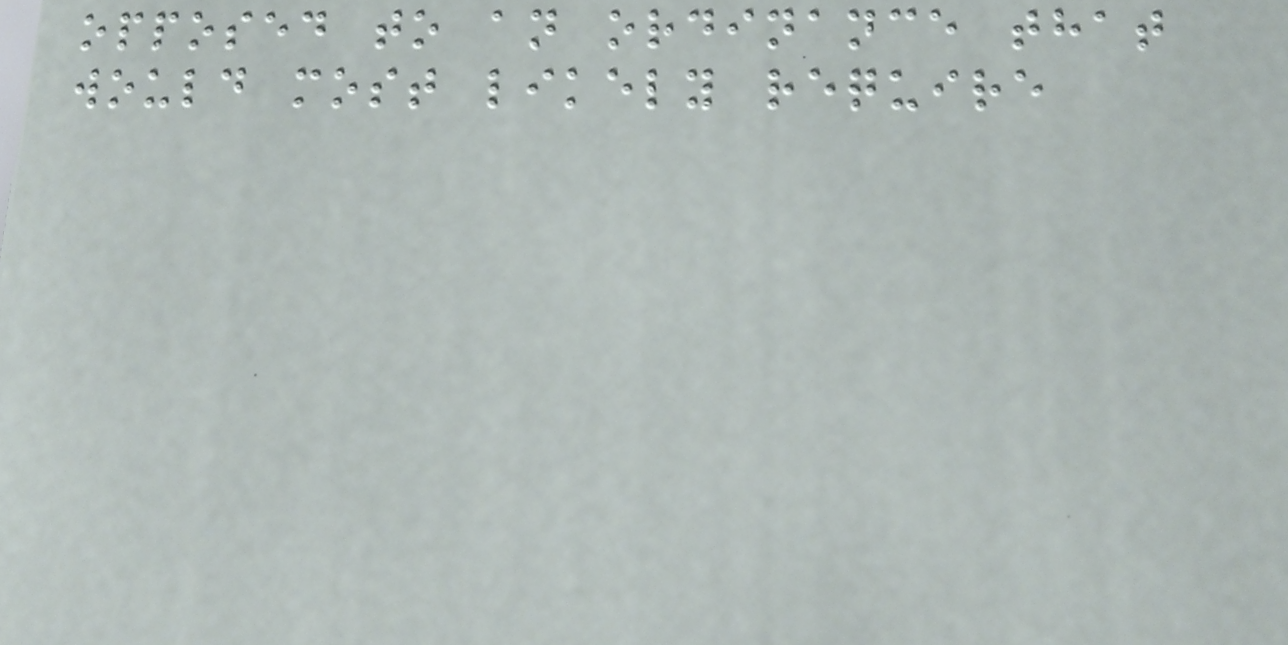opposed to an ordinance that
would most likely require
